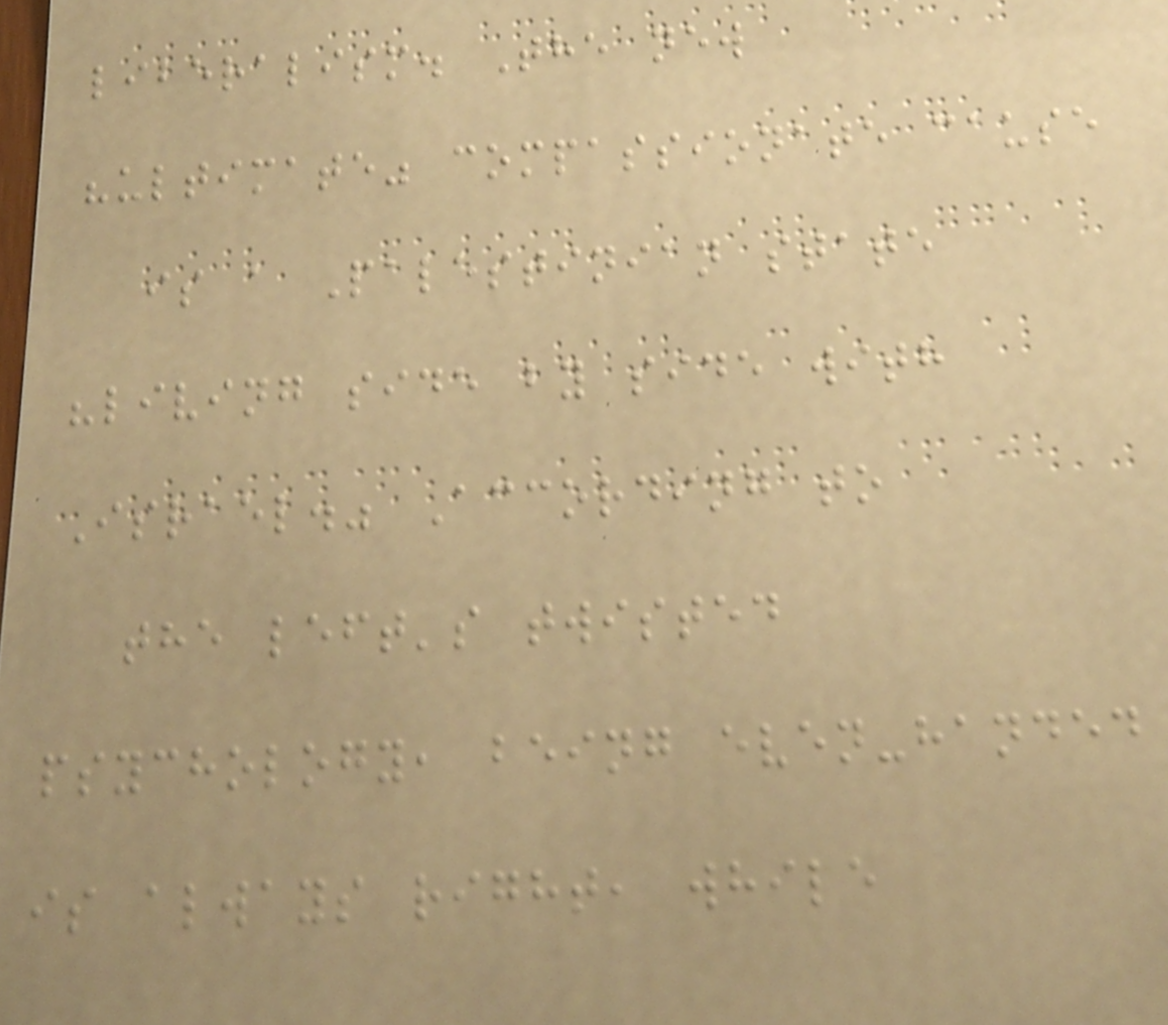liberalism. The new
"ultimate" compassionate cause
is a Palestinian state
"living side by side with
Israel." According to
the left's twisted
psychology, being even-handed
is always right, while
